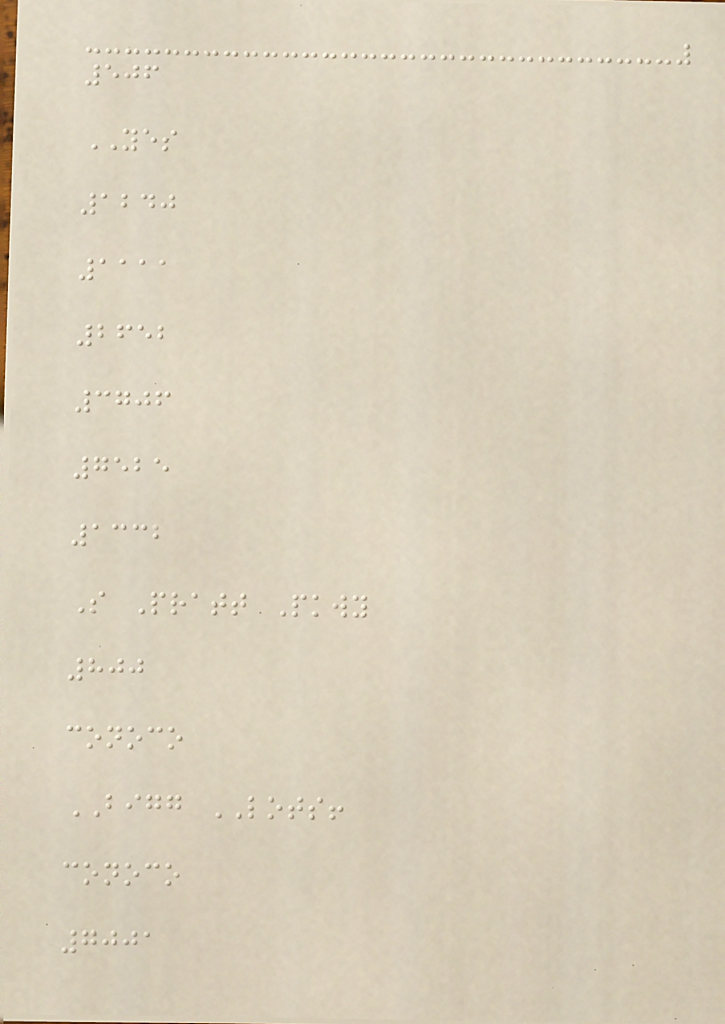506
YES
1240
1111
2652
3706
7525
1332
S Pratt Pkwy
800
conoco
BIGG LOTS!
conoco
7001
